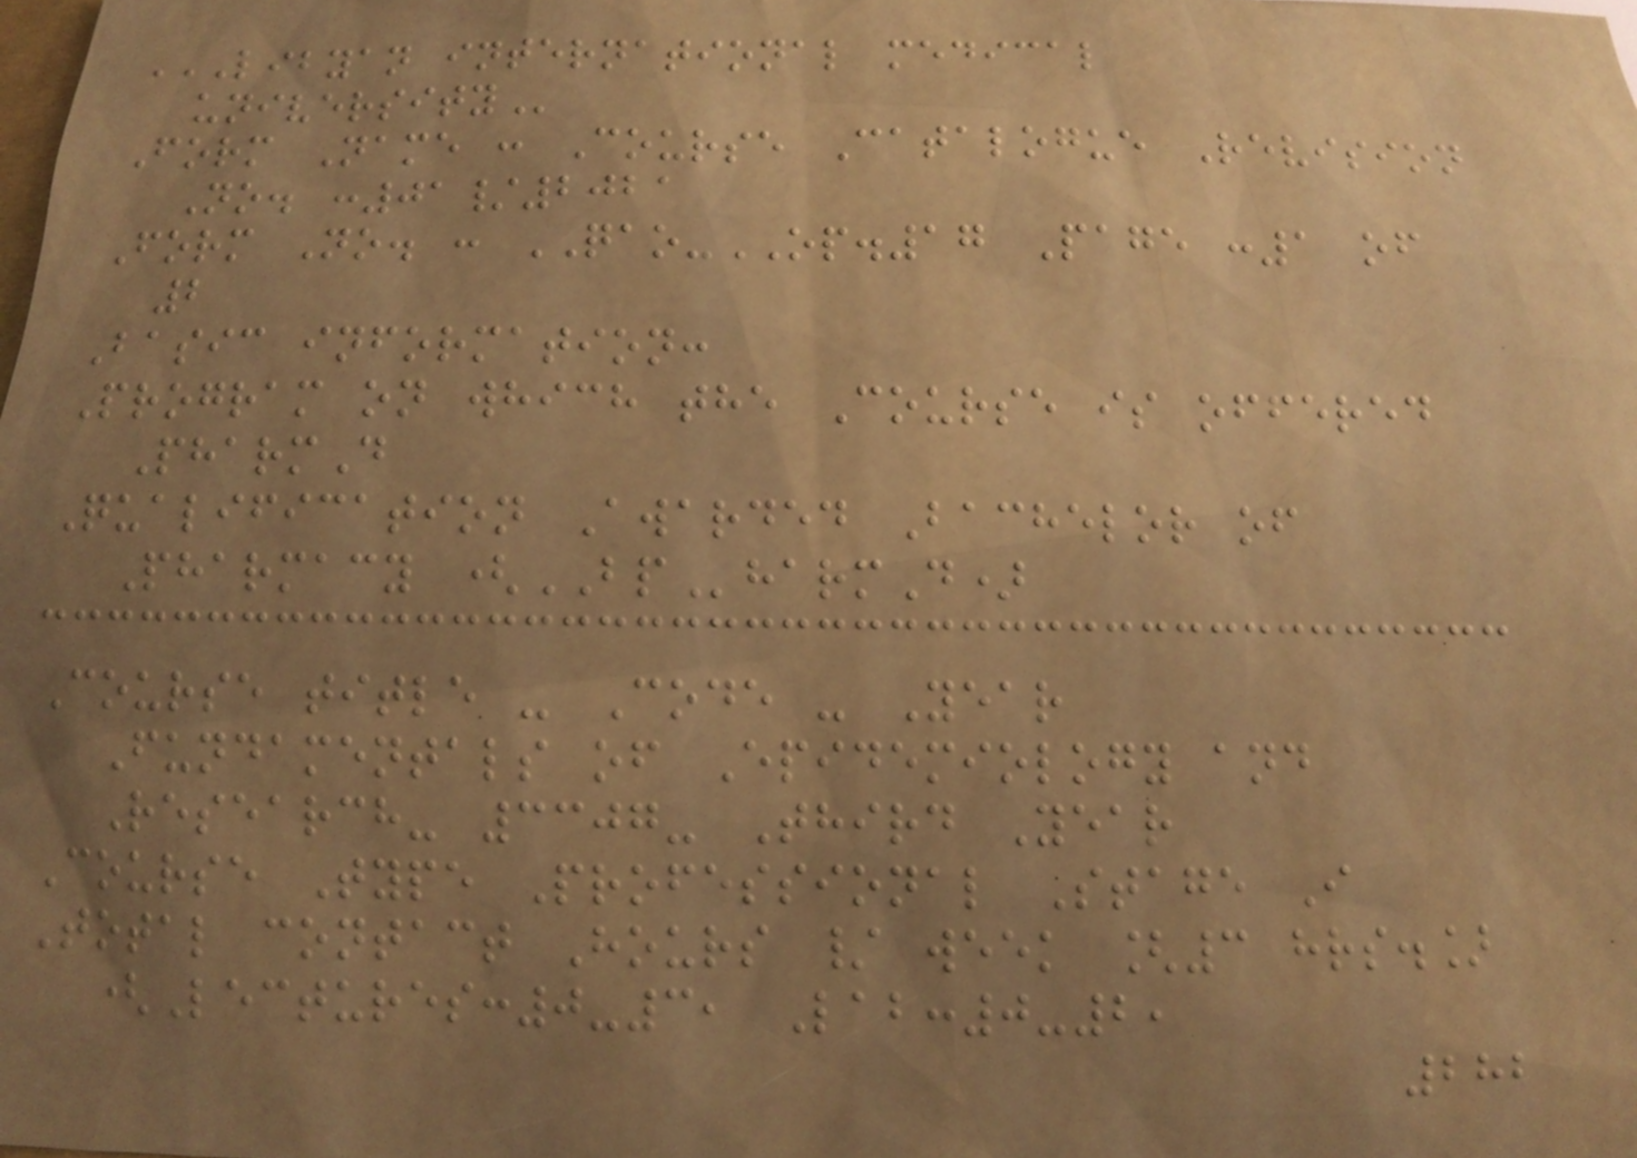LIBYAN INTERNATIONAL MEDICAL
UNIVERSITY
Form Name : Course Catalogue Revision
No. :01/2021
Form No. : QAO-OP.17 Page :1 of
2
Basic information:
Program on which the Course is offered
PharmD
Qualification Awarded Bachelor of
Pharmacy (BPharmD)
Course title - Code - Year
Fundamentals of Epidemiology and
Research- 3307- Third Year
Course Type Professional Stage I
Total contact Hours / week [3 hrs.]
(Lectures:0-3, Lab:0-2,
282
